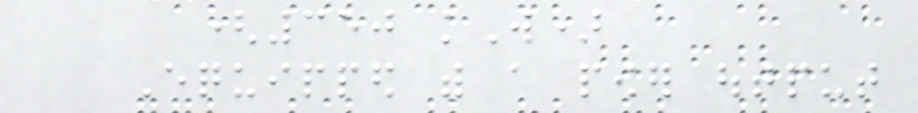(350 kW)
Equipped with a power output
